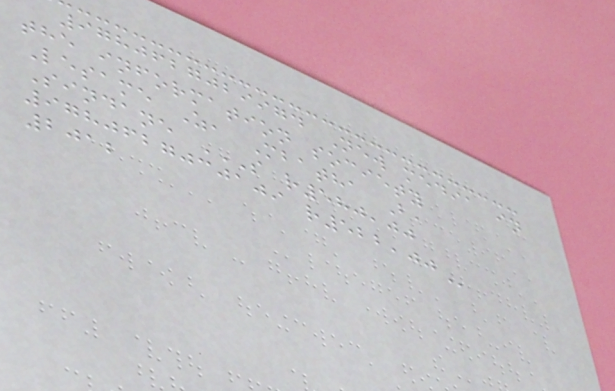9780627029974 New media in
the information society
Lesame Z, Mbatha B,
Sindane S R580,00
9780627030109 R522,00
2012
